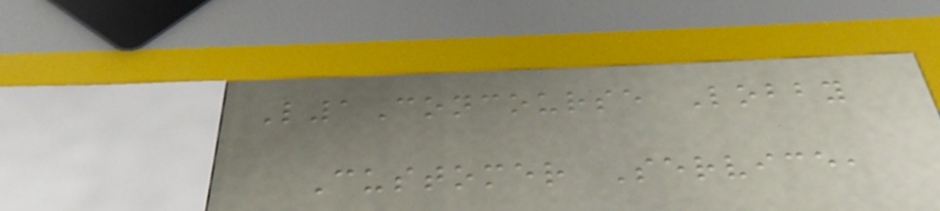L1Concourse Lobby
Customer Service,
